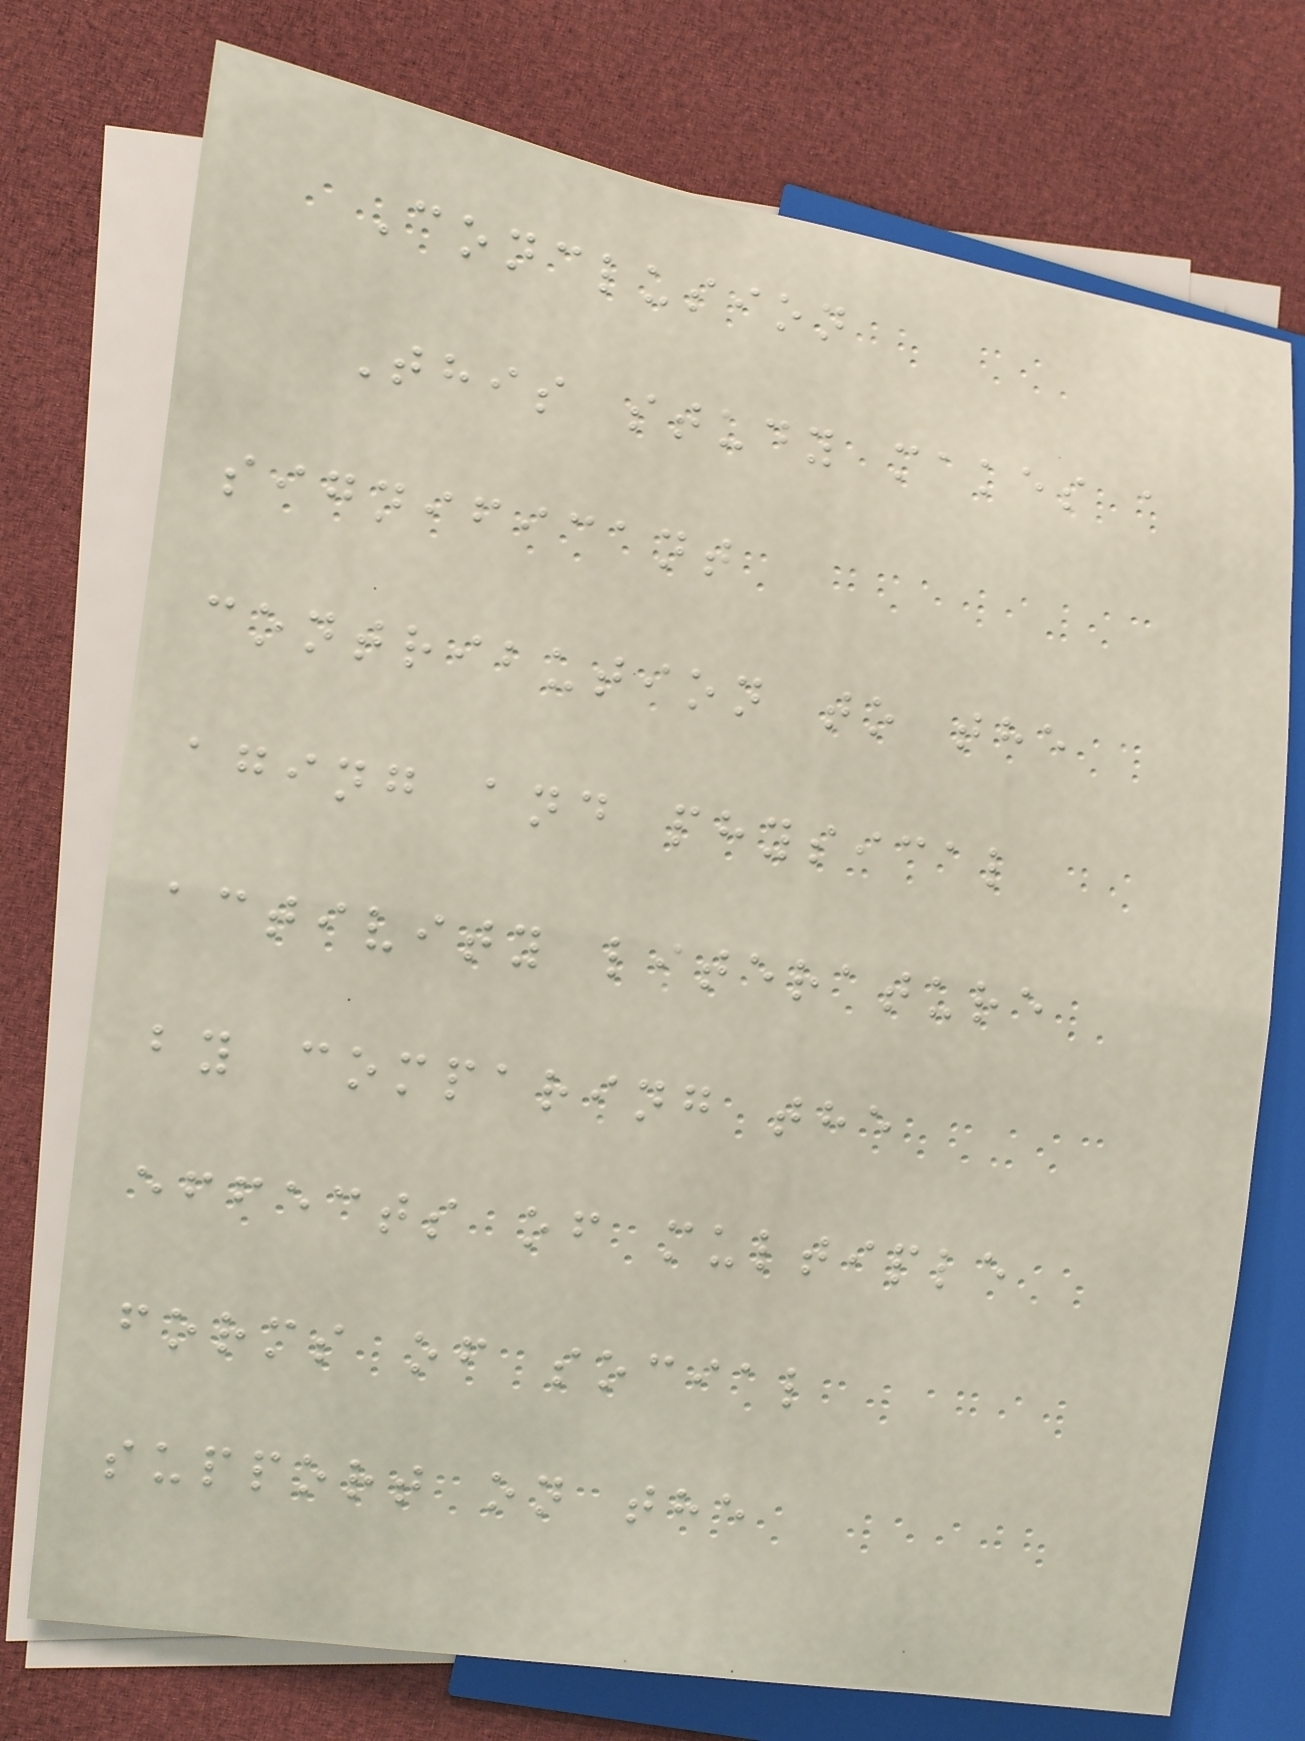Conclusion
This study makes a
significant
contribution to the
aging and physical
activity literature
by comparing the
effects of multiple
forms of social
support on the
